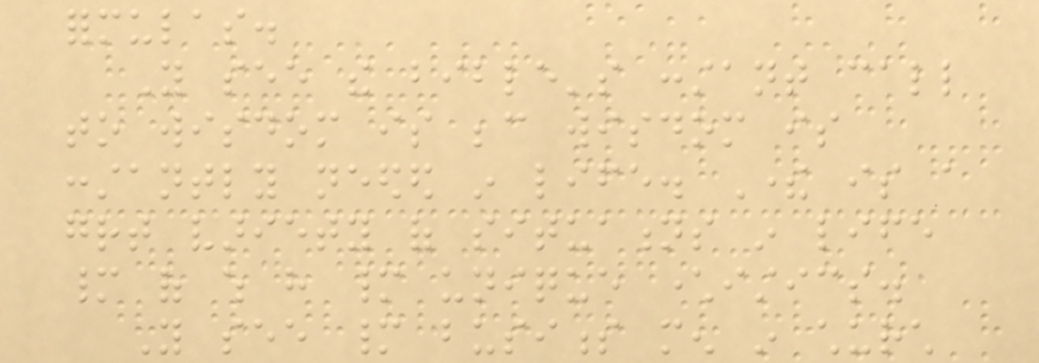formulas.
You see the bible's constant call
to wisdom is because wisdom is
constantly needed in life. There is a
great variety of situations in life
many of which have many unique characteristics.
You see many business men in church
